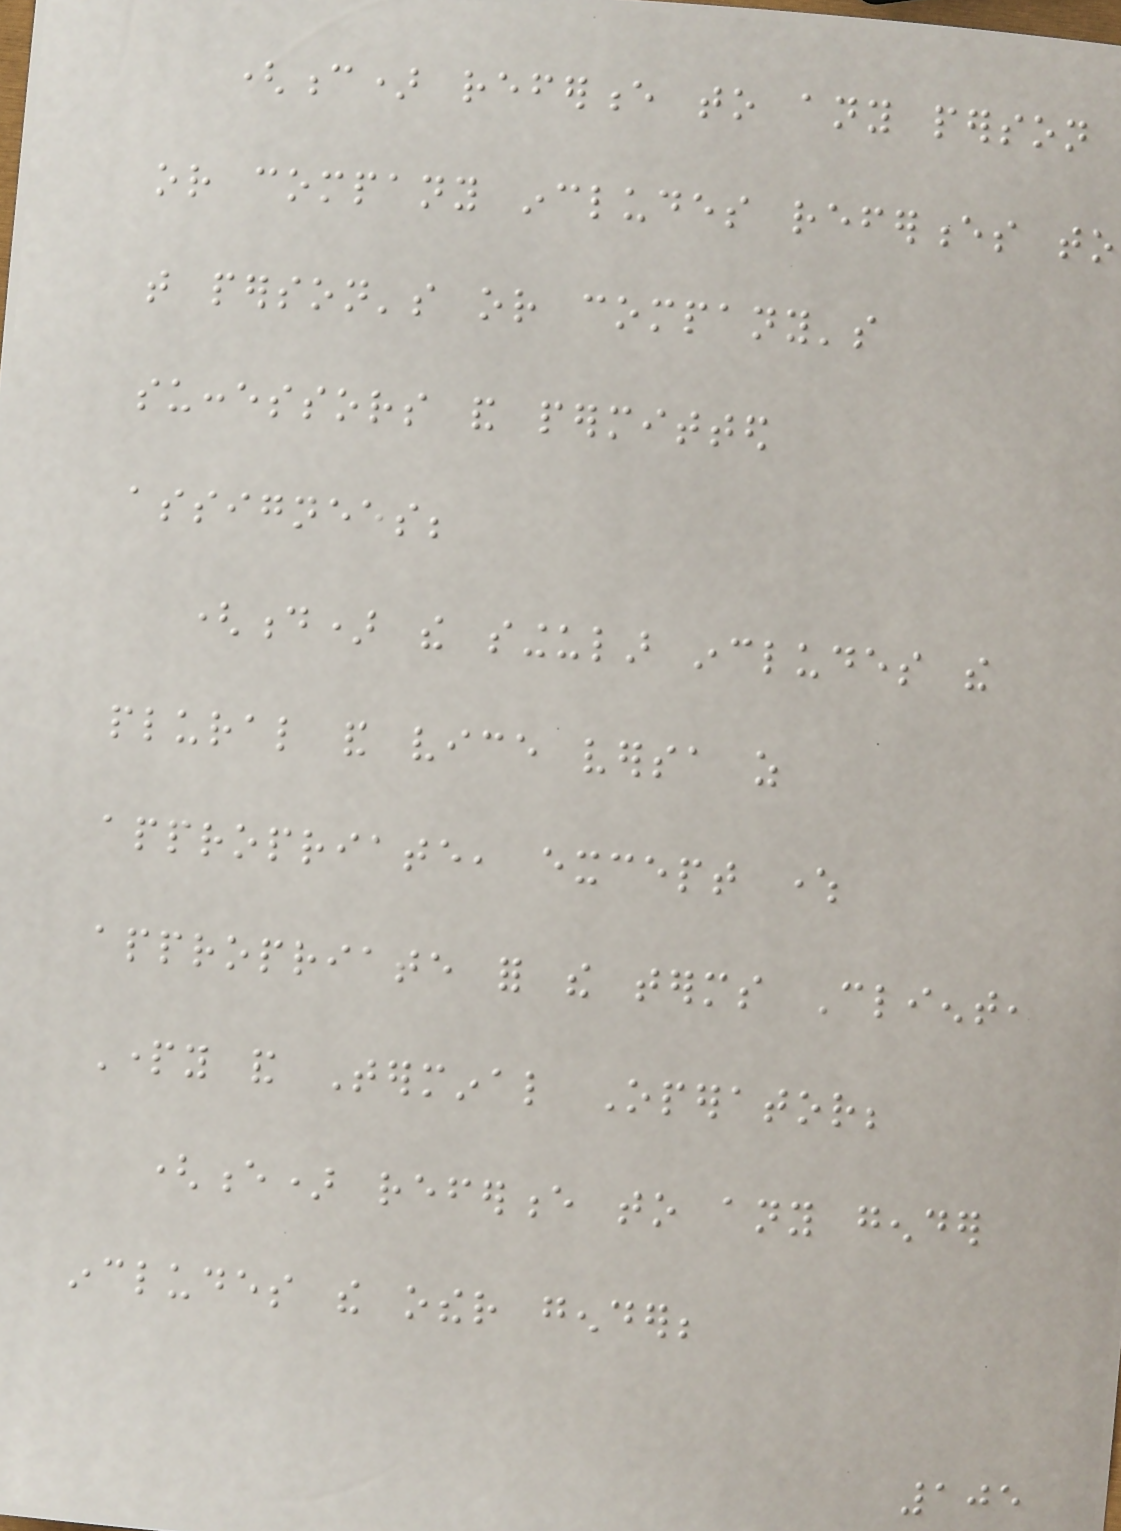(c) reference to any person
or company includes references to
that person's or company's
successors and permitted
assignees;
(d) the singular includes the
plural and vice versa as
appropriate, except where
appropriate for the terms Client,
Party and Terminal Operator;
(e) reference to any gender
includes the other gender;
105
